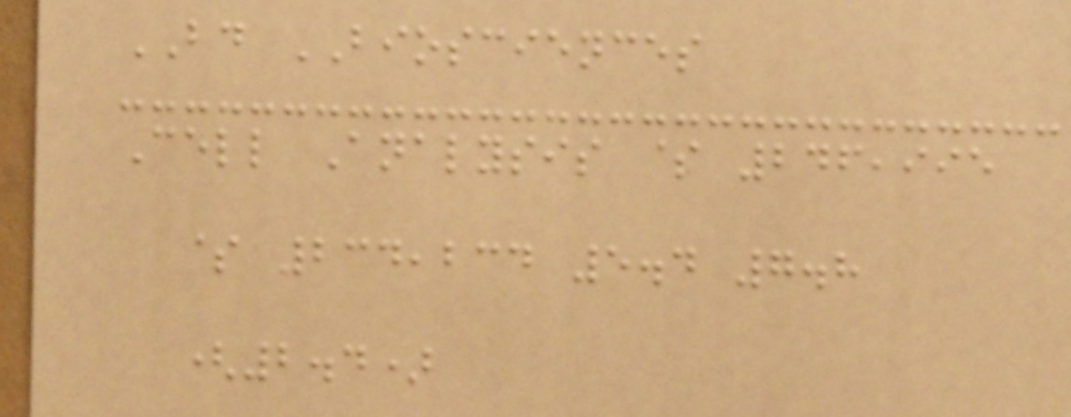BD BIOSCIENCES
Cell Analysis $ 246,995
$ 234,234 5.4 7.8
(2.4)
